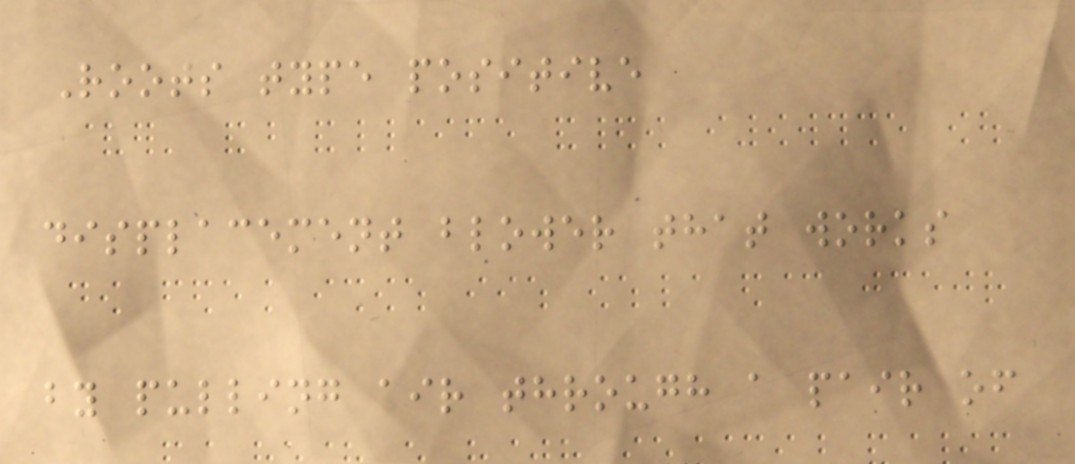Roots type positive
displacement blower that works
by pulling air through a pair of
